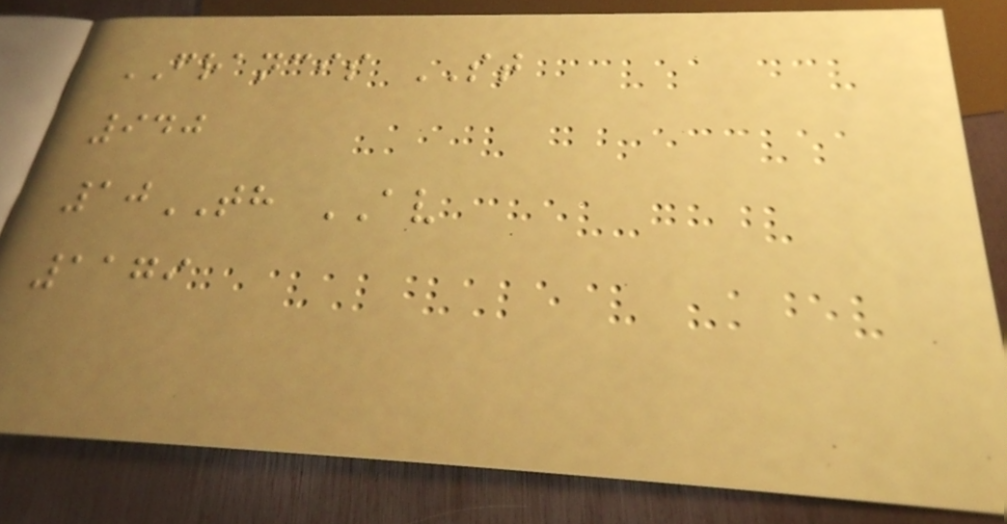FRANCIS ST
940
10TH AV
1179
